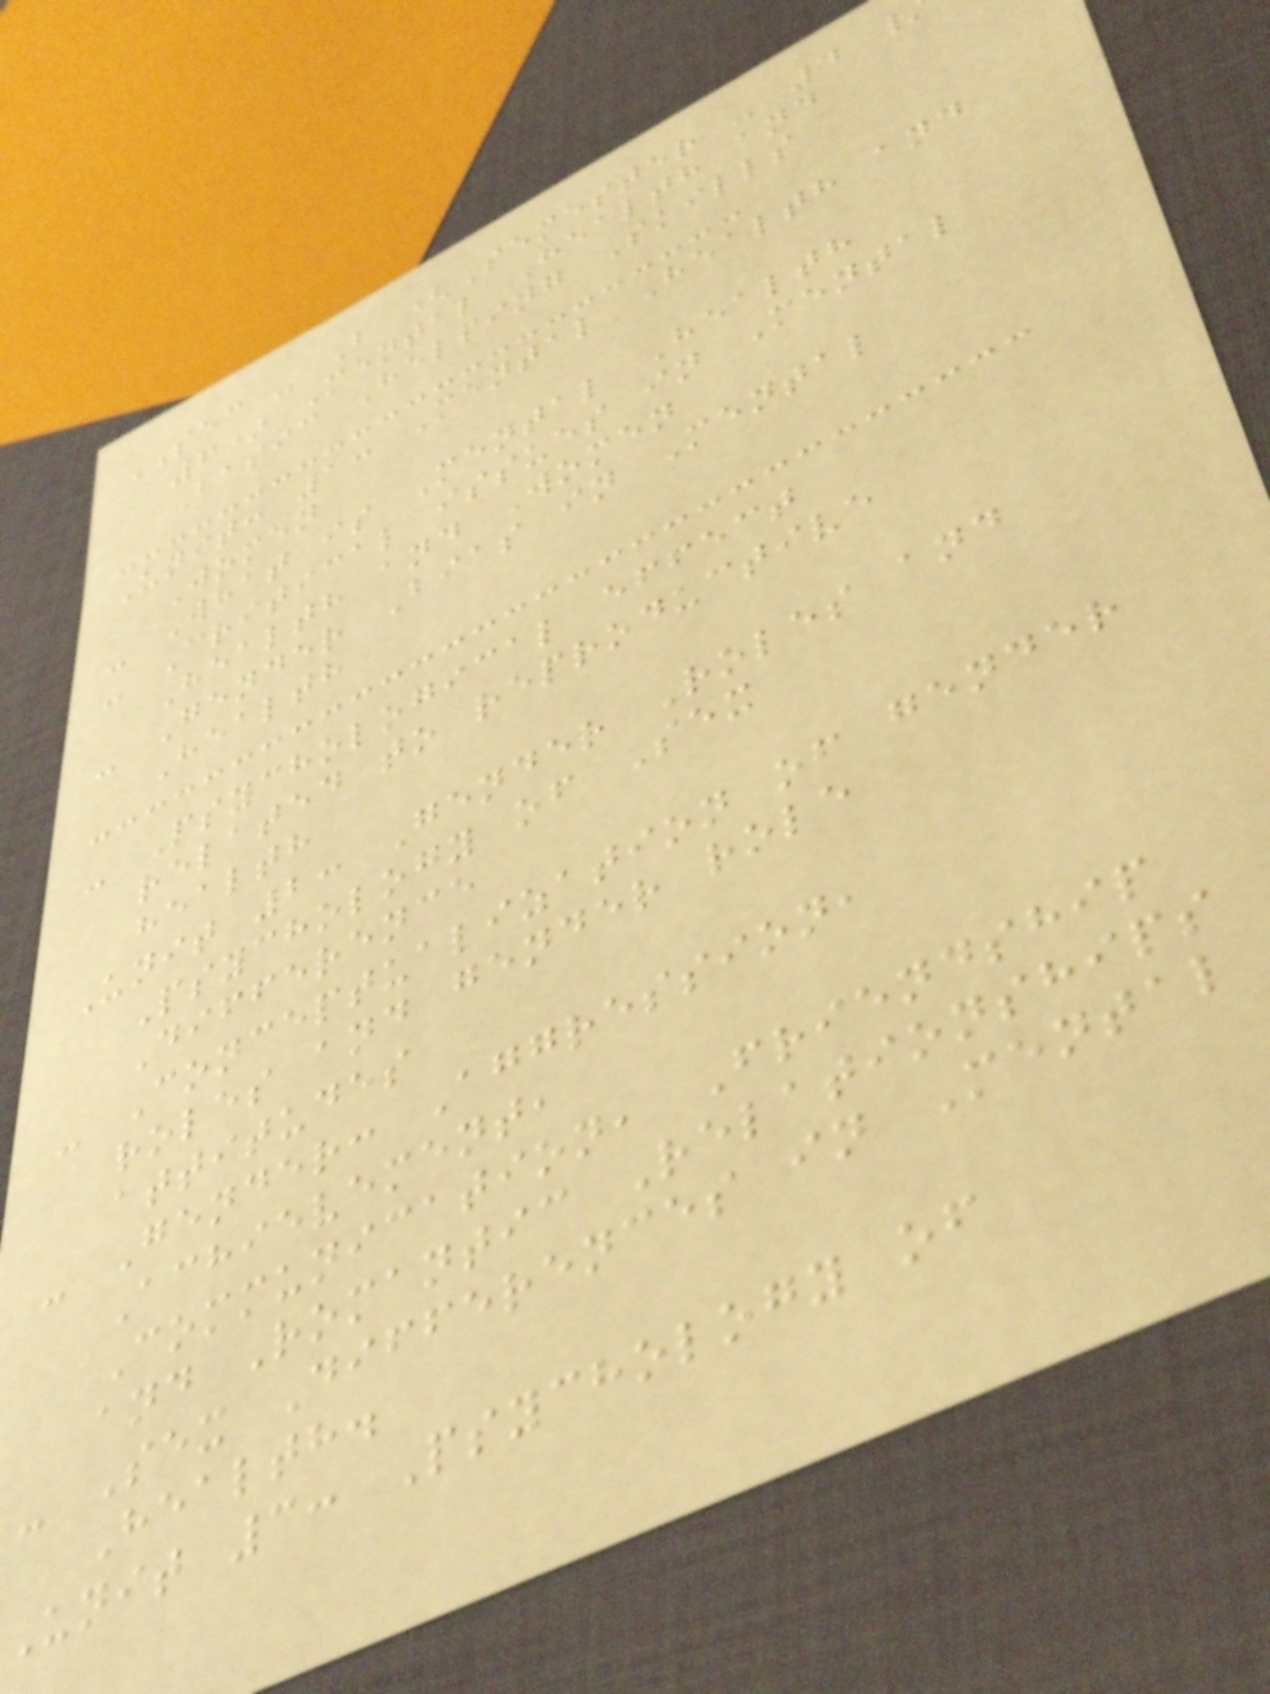SEC - B (Semester - 4
6) Mental Health and
Basic Helping Skills
Unit: 1: Mental Health and
Women
- What is Mental Health
- Critical issues in Mental
Health and Women
- Gender Bias in Mental
Health
- Psychological effect
related to reproductive
health
Unit 2: Gender Roles and
Psychology of Sex
Difference
- Conceptualization of gender
roles and gender role
attitudes
- Gender: Aggression,
Achievement,
Communication, Friendship
and Romantic Relationships
- Sex Differences in Mental
Health.
Unit 3: Psychology of
